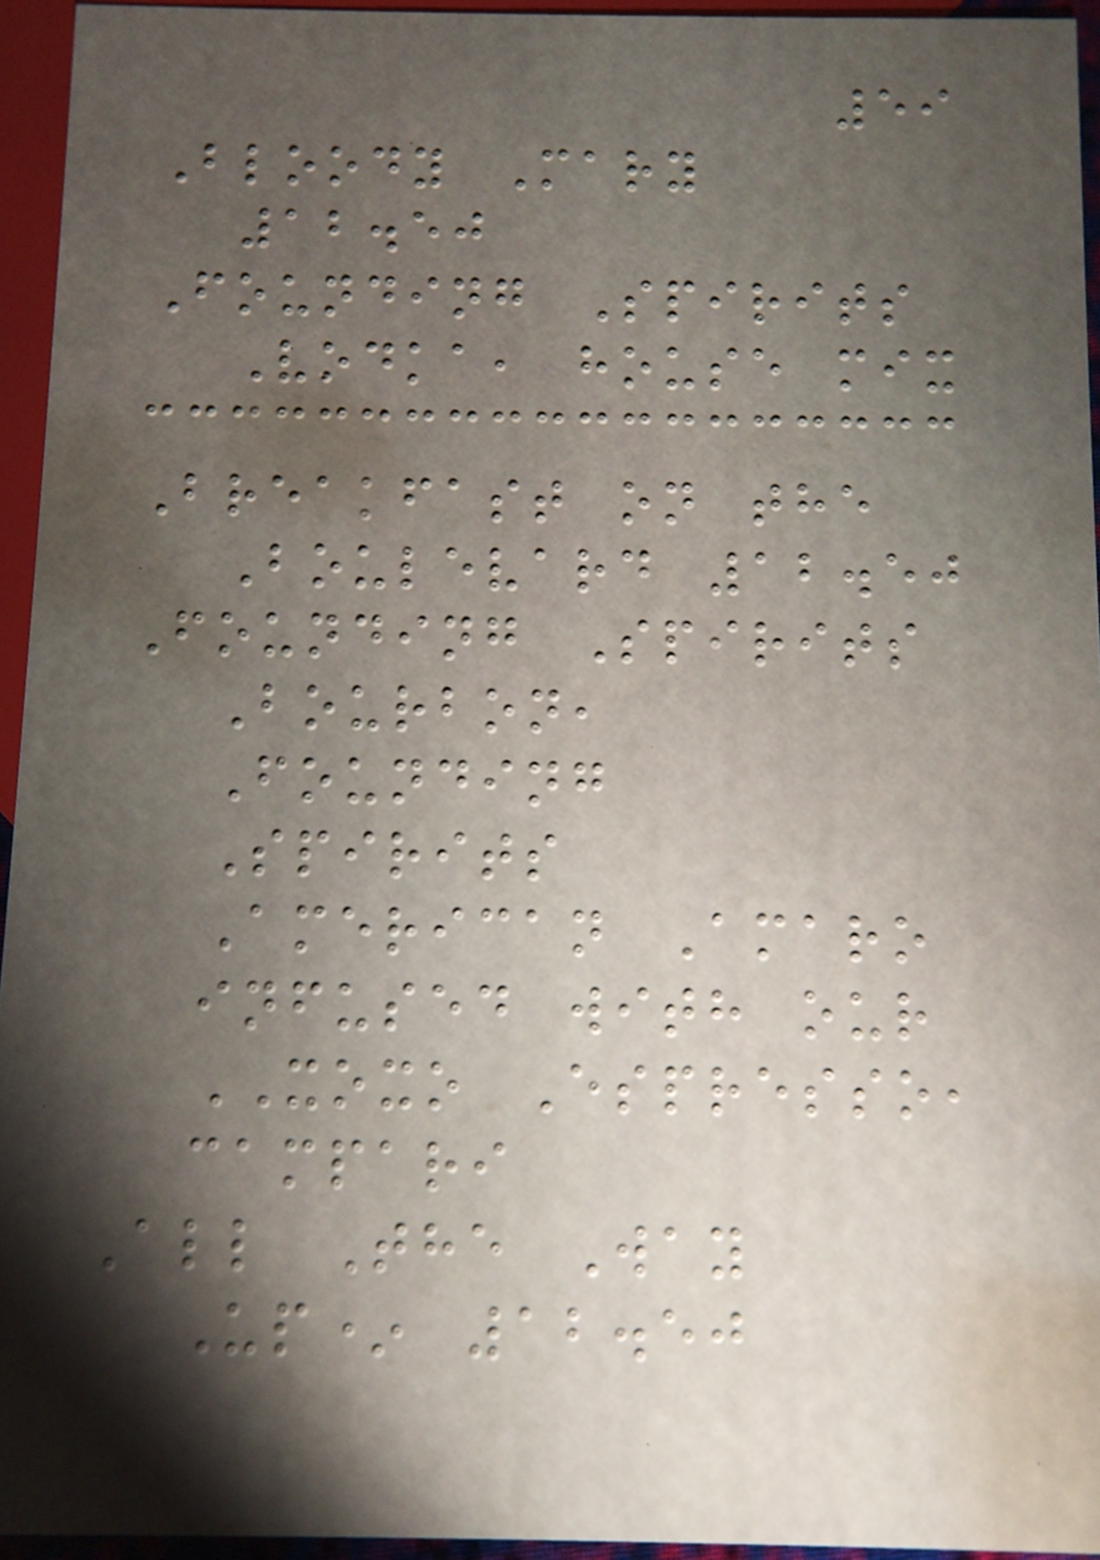59
Bloody Mary
12.50
Founding Spirits
Vodka, house mix
Breakfast on the
Boulevard 12.50
Founding Spirits
Bourbon,
Founding
Spirits
American Amaro
infused with our
XOXO Espresso,
campari
All The Way
Up* 12.50
